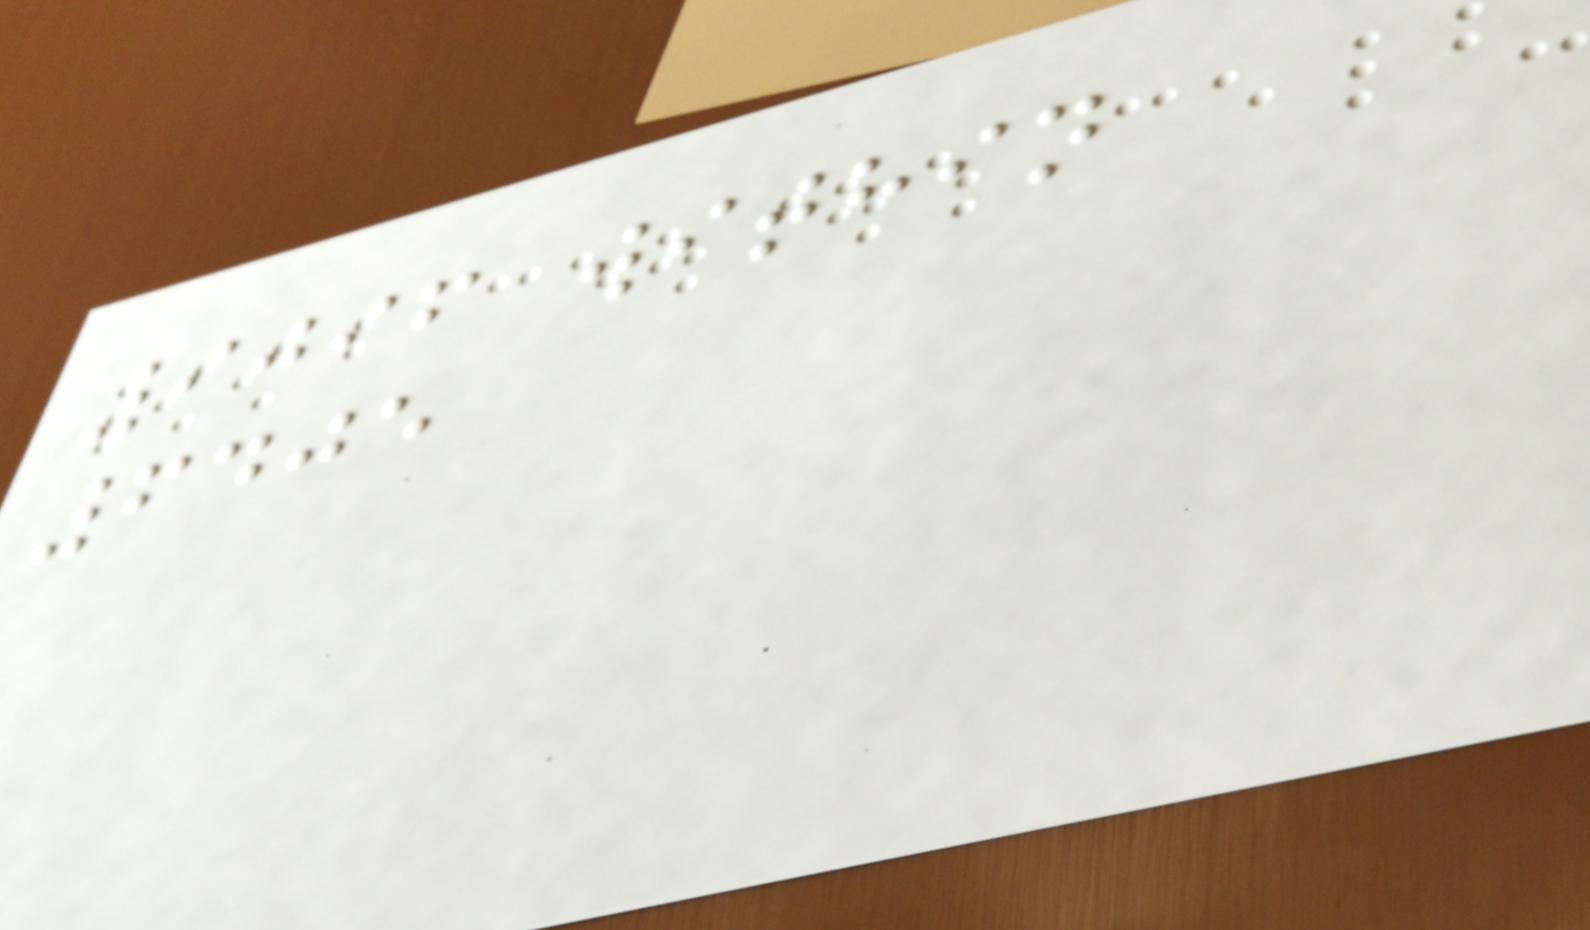9096 within
6405
